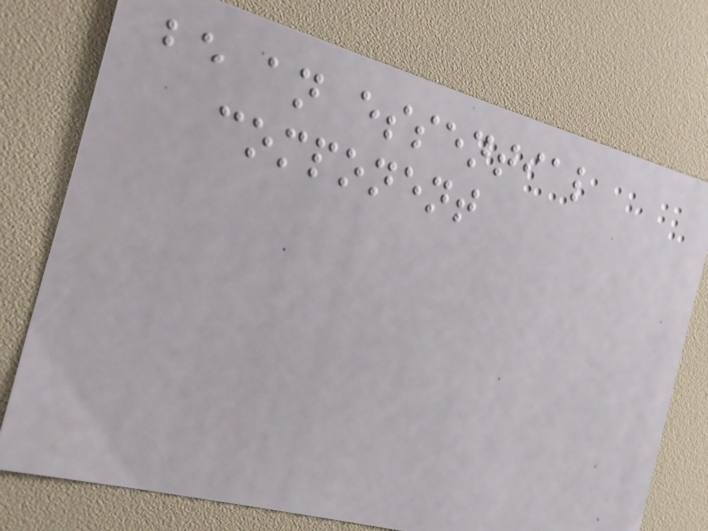be an essential
component
